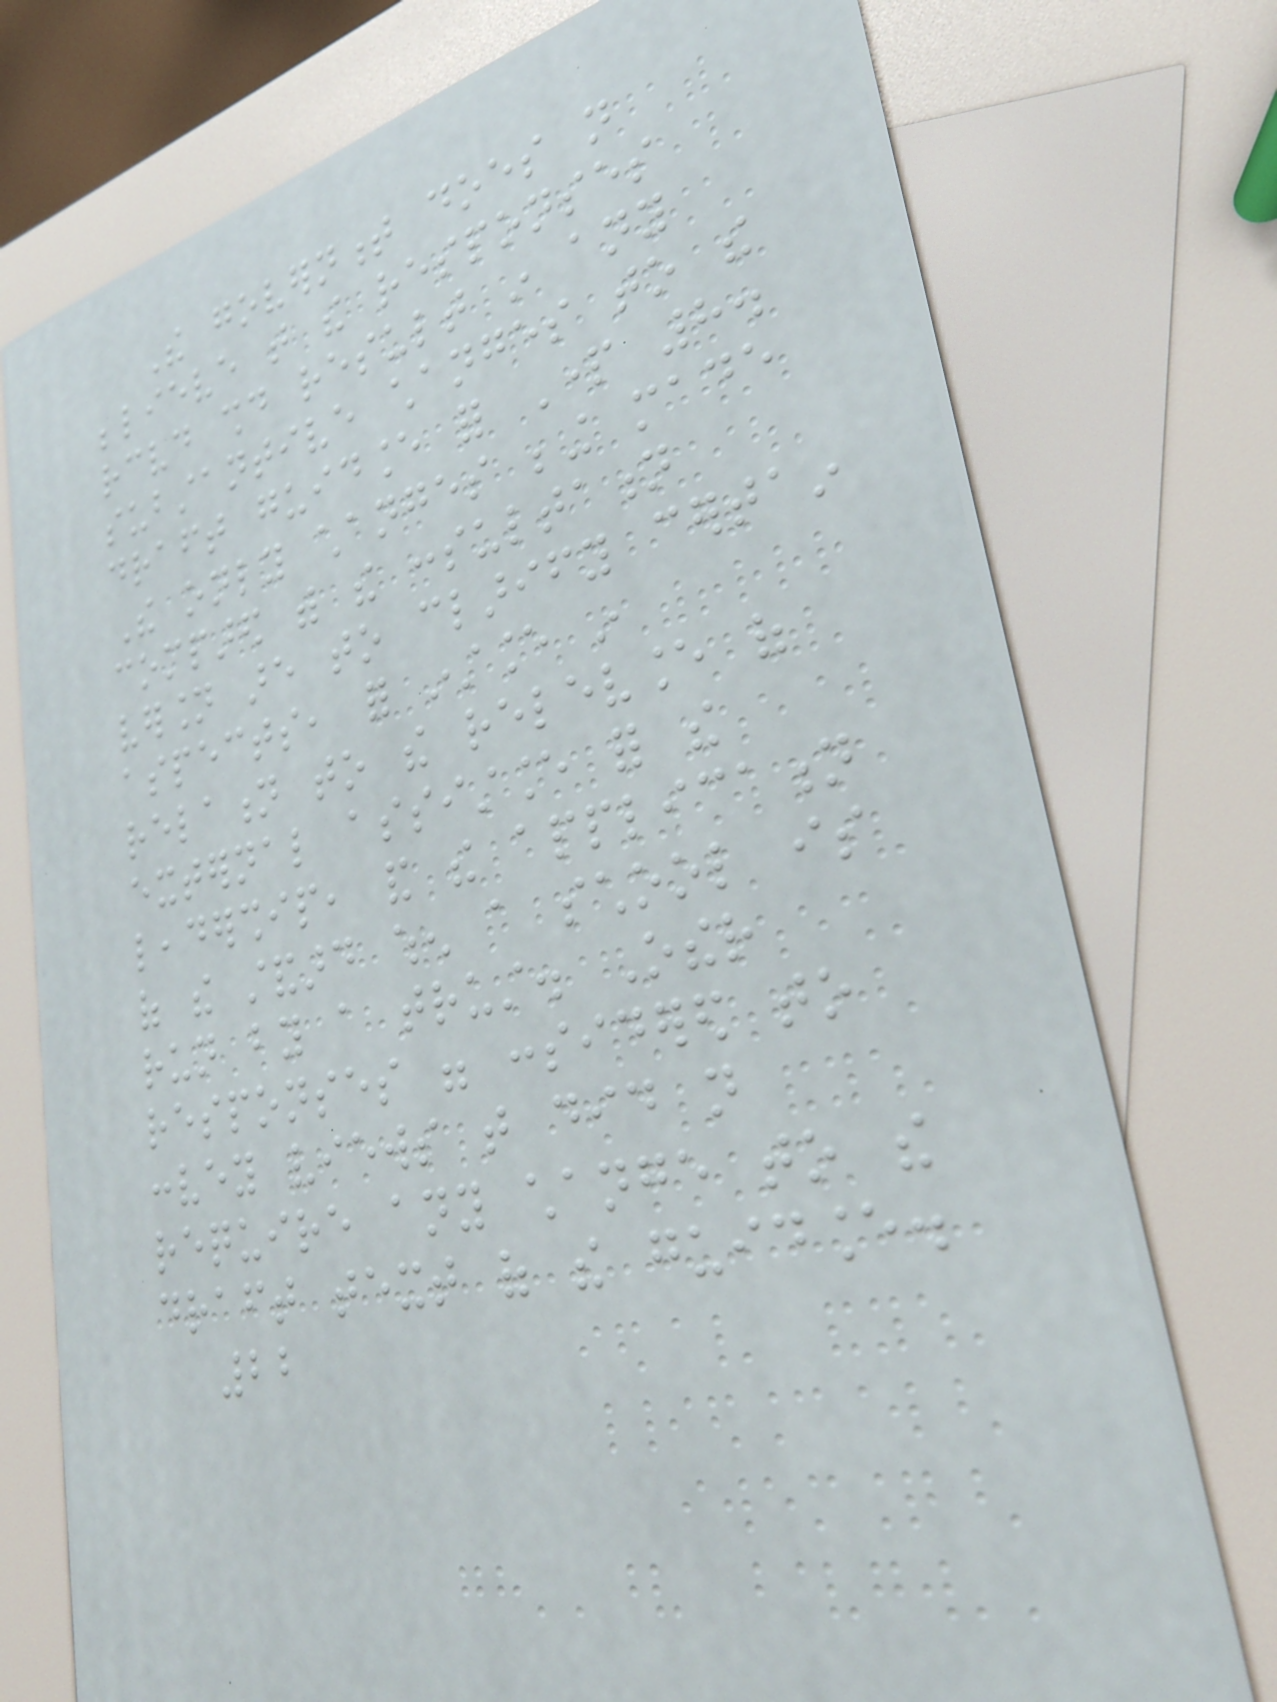The government does not
believe that the responses
received should result in any
substantive changes to the
draft guidance for Part 8.
The only changes being made
compared with the consultation
version are to clarify certain
aspects, for instance in
relation to the relevance of
external assistance for the
leadership, and the application
of the standard when a school is
run by a trust. Other
responses were considered to
convey views that did not
require any change to the
draft text of the guidance.
22
